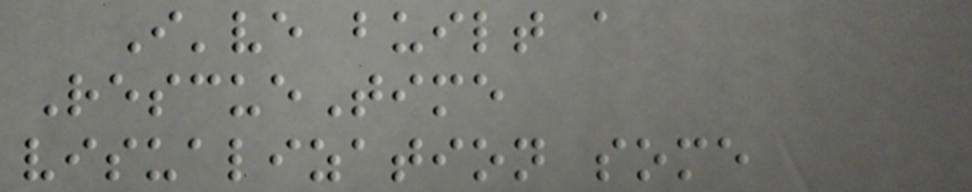I've built a
RescueTime
visualization some
